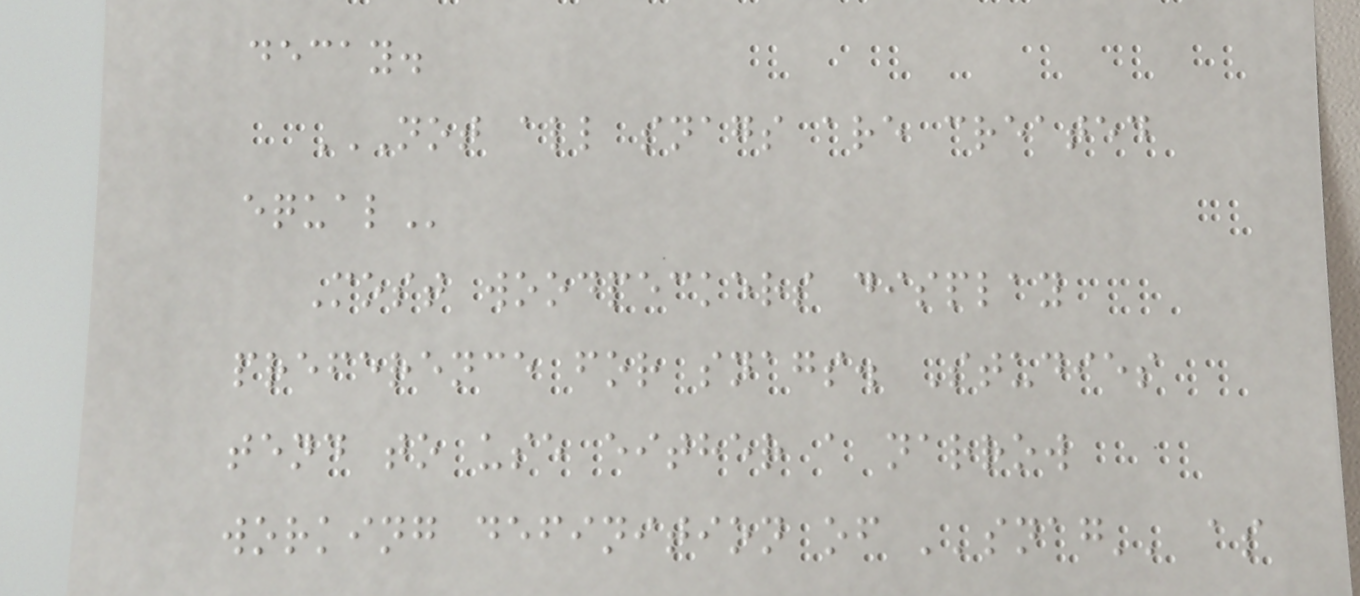decay.
NOT ALL SNAGS ARE CREATED
EQUAL
Most woodpeckers display
preference for snags. Studies
tend to use either a narrow
working definition of ''snag'' as
